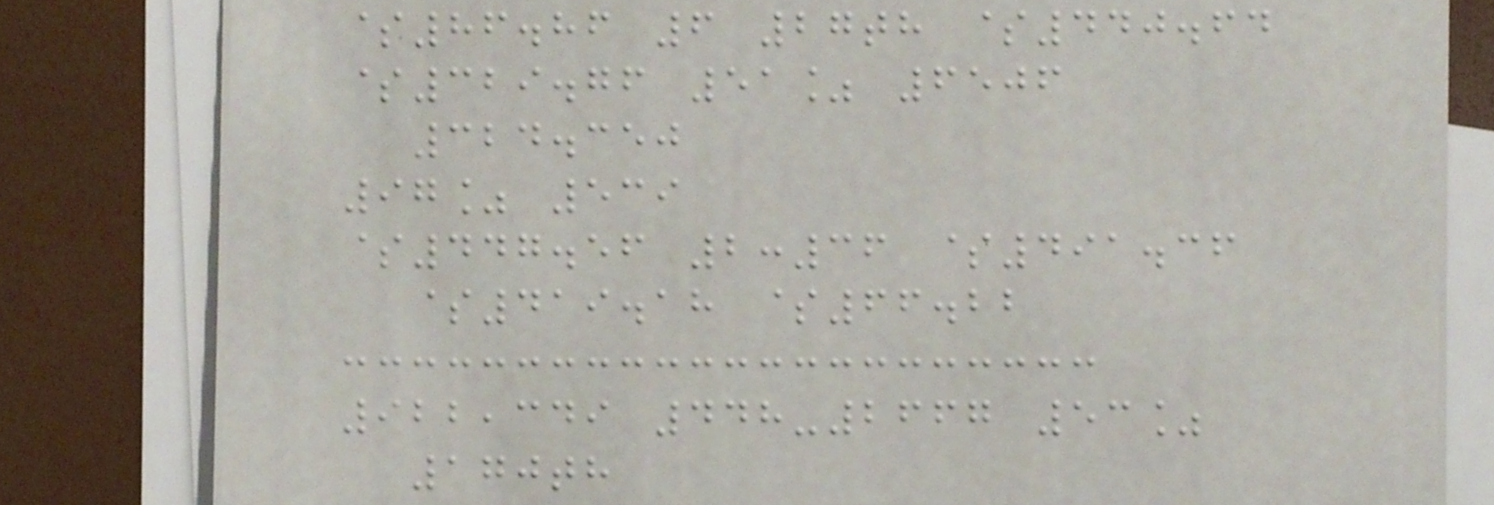$86.86 6 27th $440.64
$329.76 51% 6506
324.350
97% 539
$447.56 2:36 $491.36
$419.18 $66.22
922,349 448-2667 53%
170th
